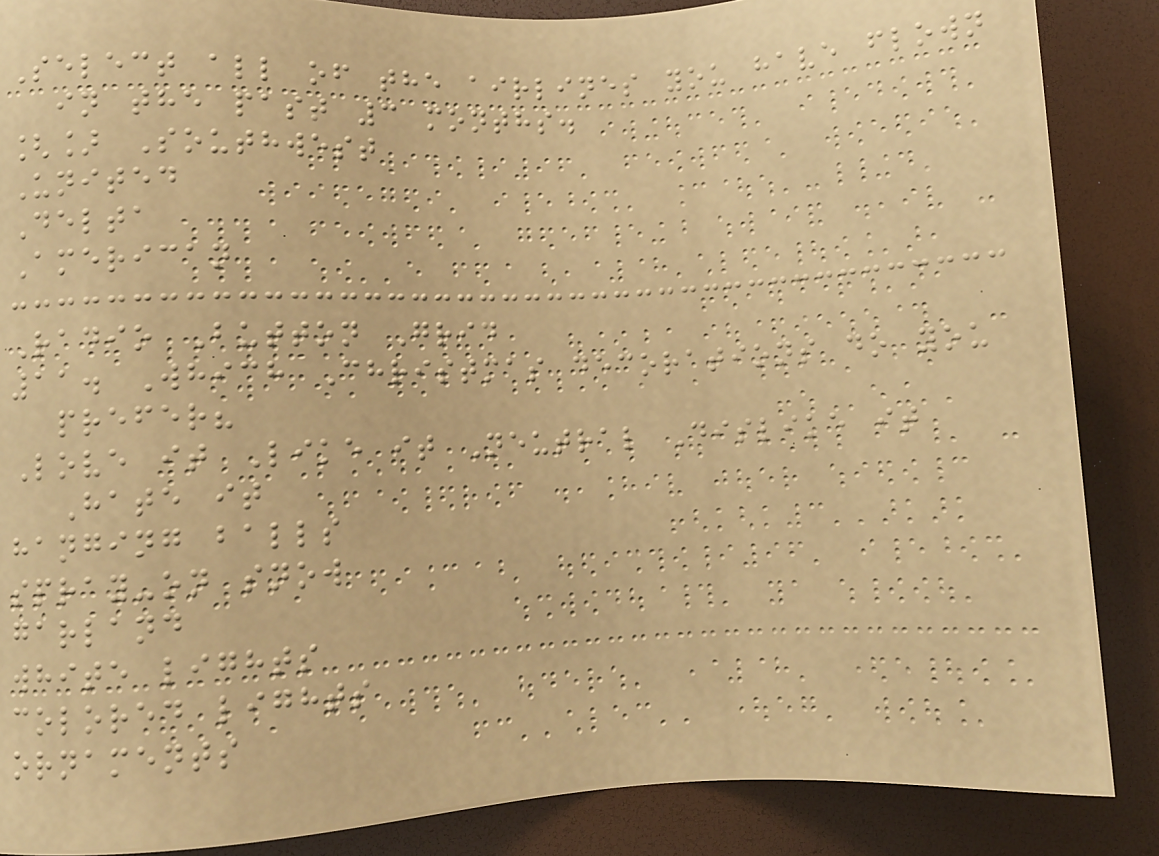Select all of the airlines you have flown
in the past 3 months.
[] Southwest
United
Delta
American
Radio Button Grid
11. Which Christmas decorations do you
prefer?
Love it Like it Neutral Dislike it
Hate it
hanging balls
spray-on snow
garland
white lights
colored lights
ornaments
